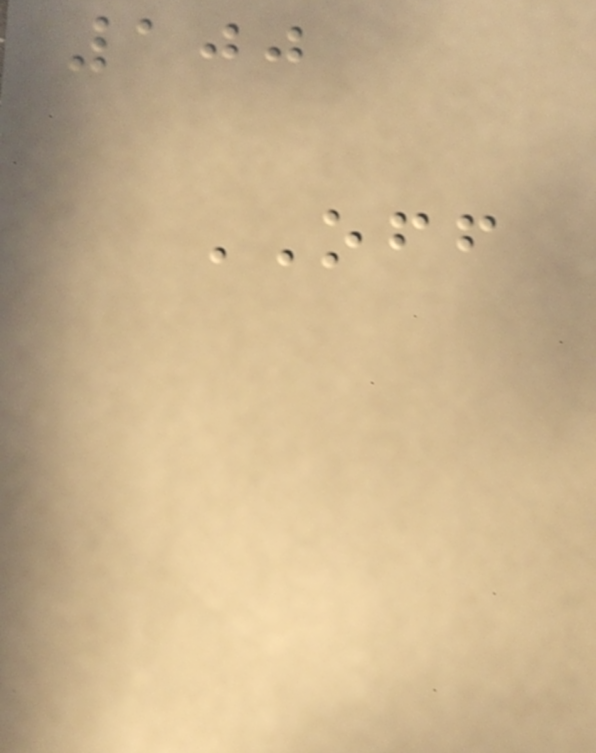100
OFF
